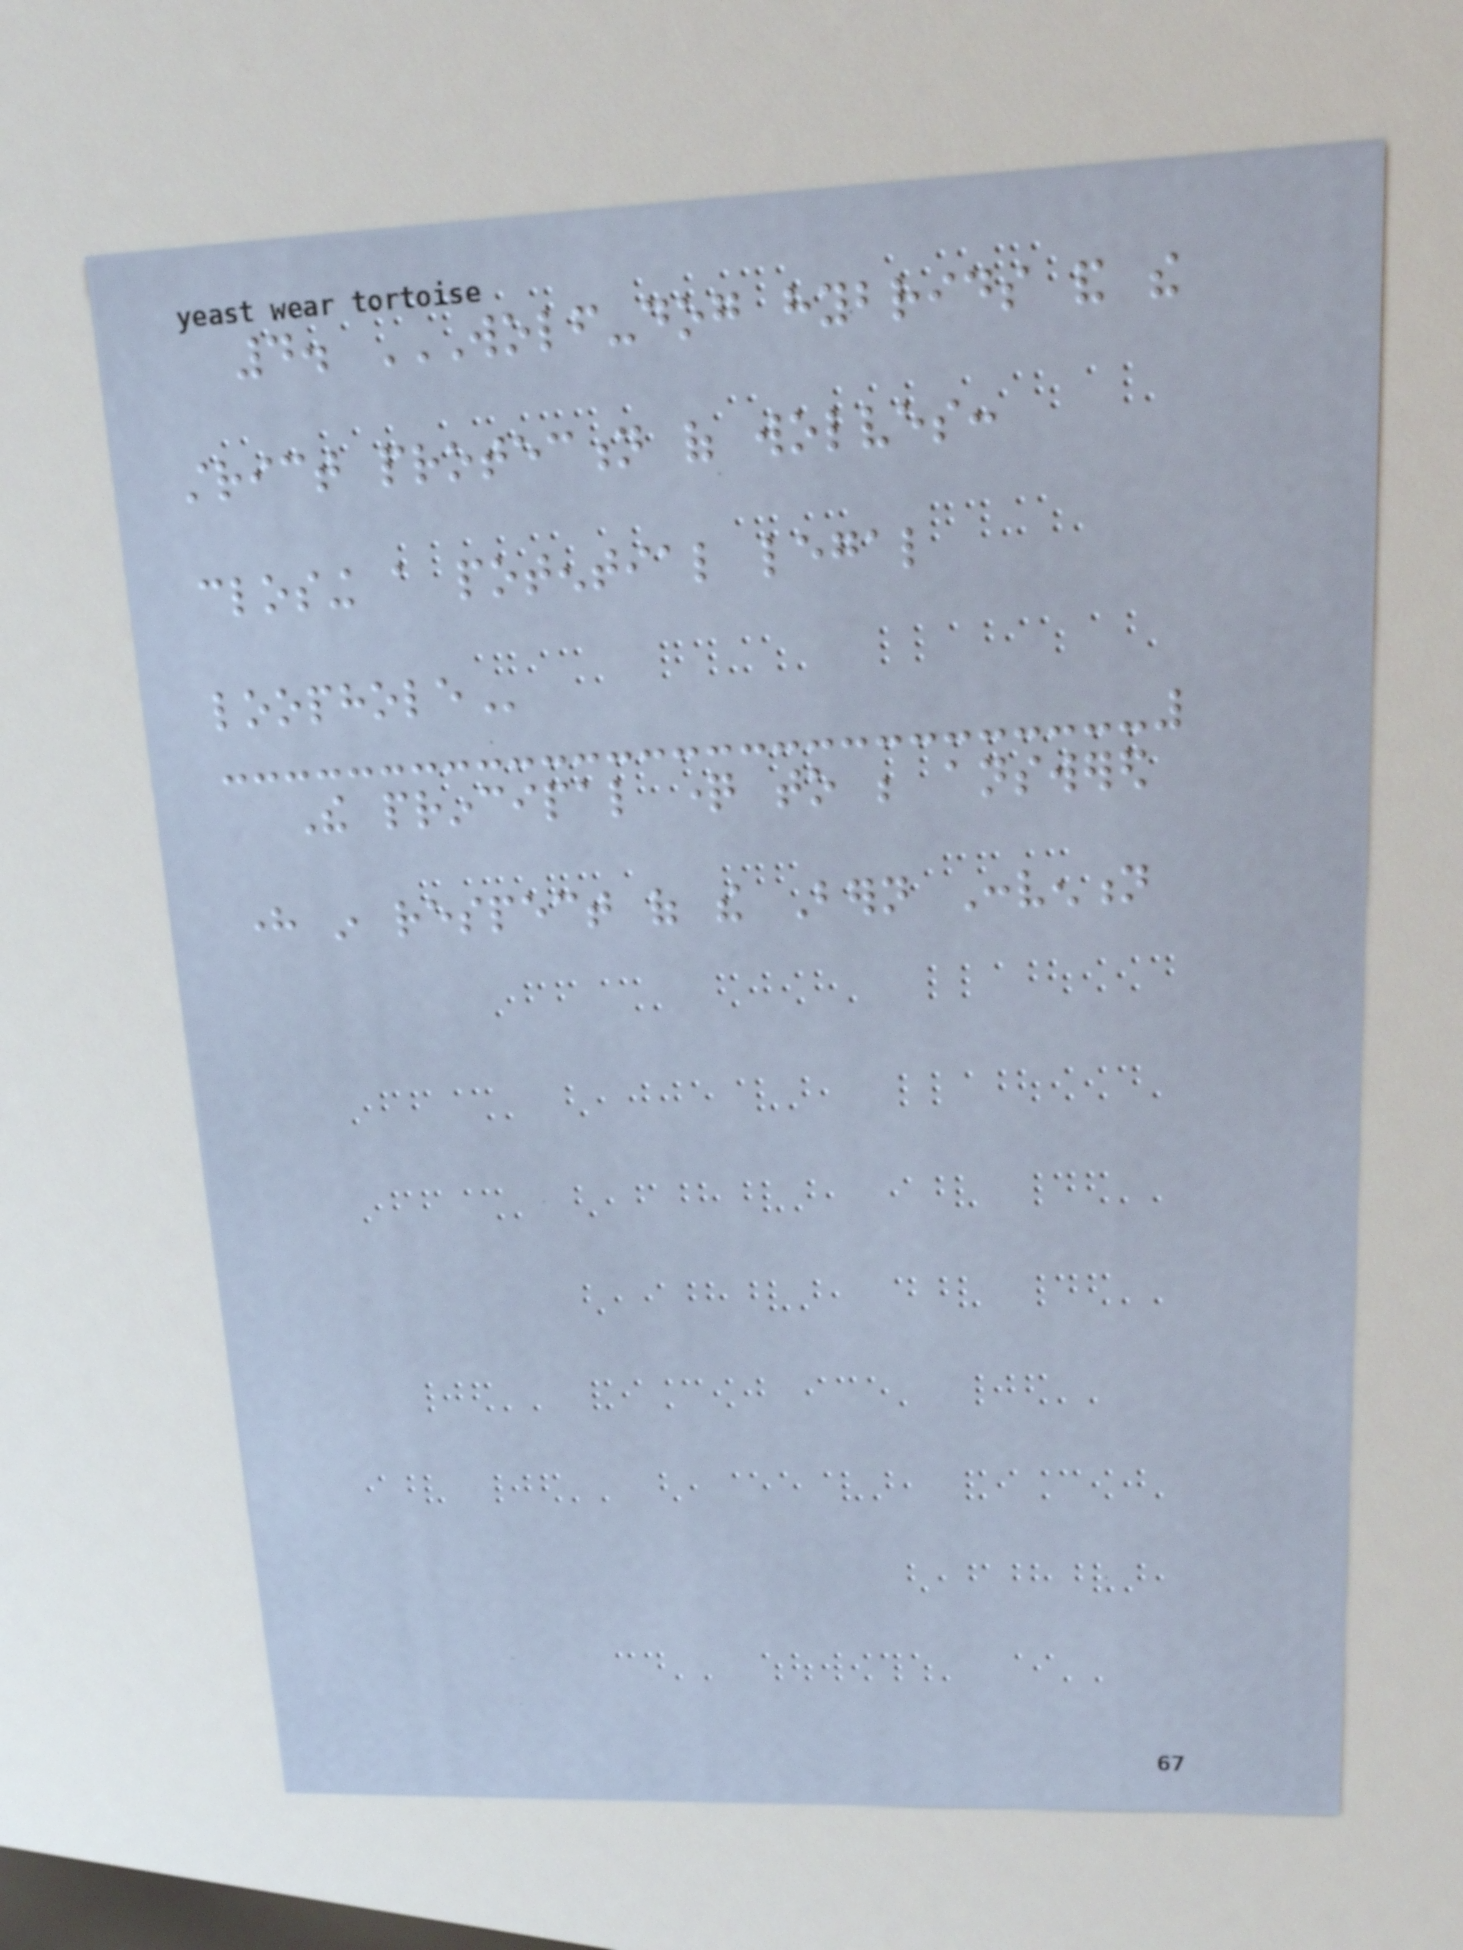4. WOLF-DOG HYBRIDS AND THE
STRICT PROTECTION OF WOLVES:
CLOSING A POTENTIAL LEGAL
LOOPHOLE
The principal question to be answered
here in respect of the Bern Convention
